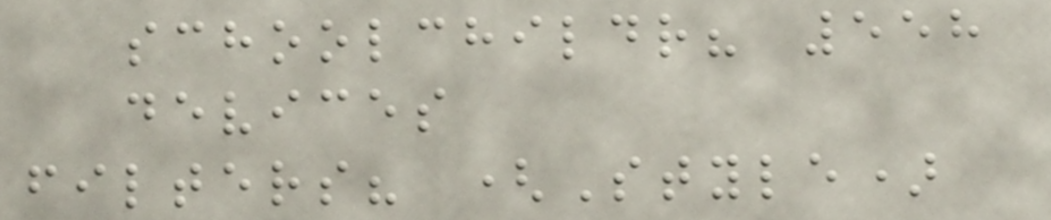schoolchildr? 558
devices
filters? (Style)
